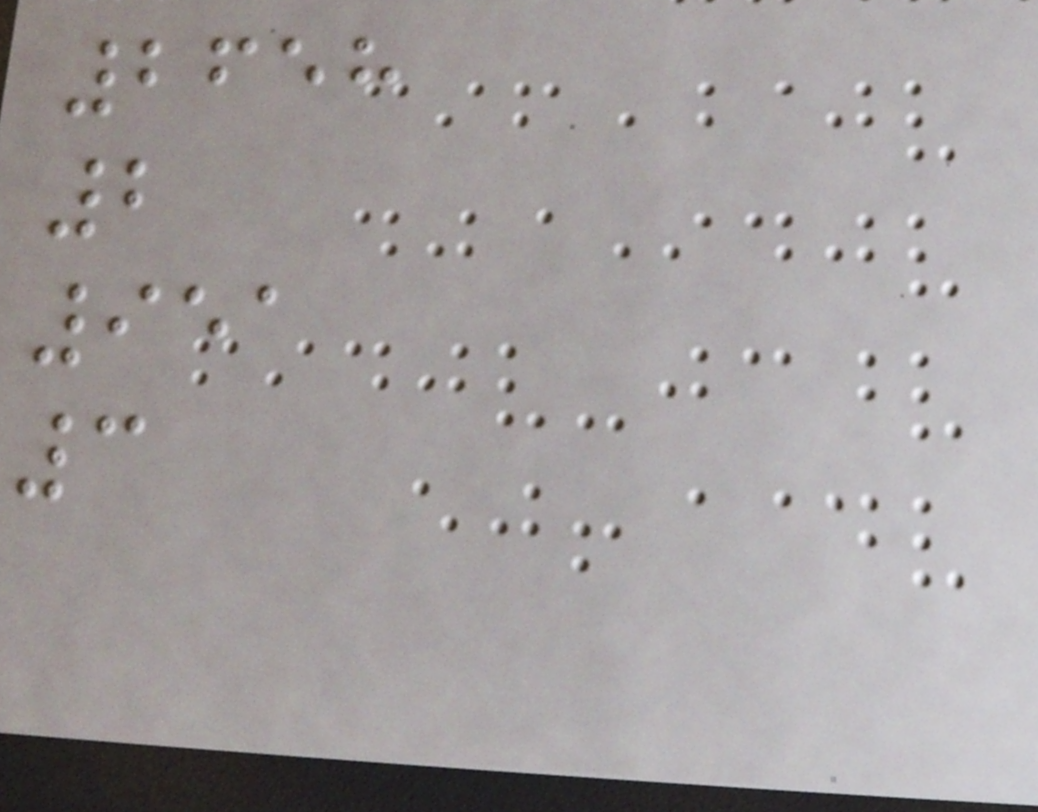2658
2
951
3
